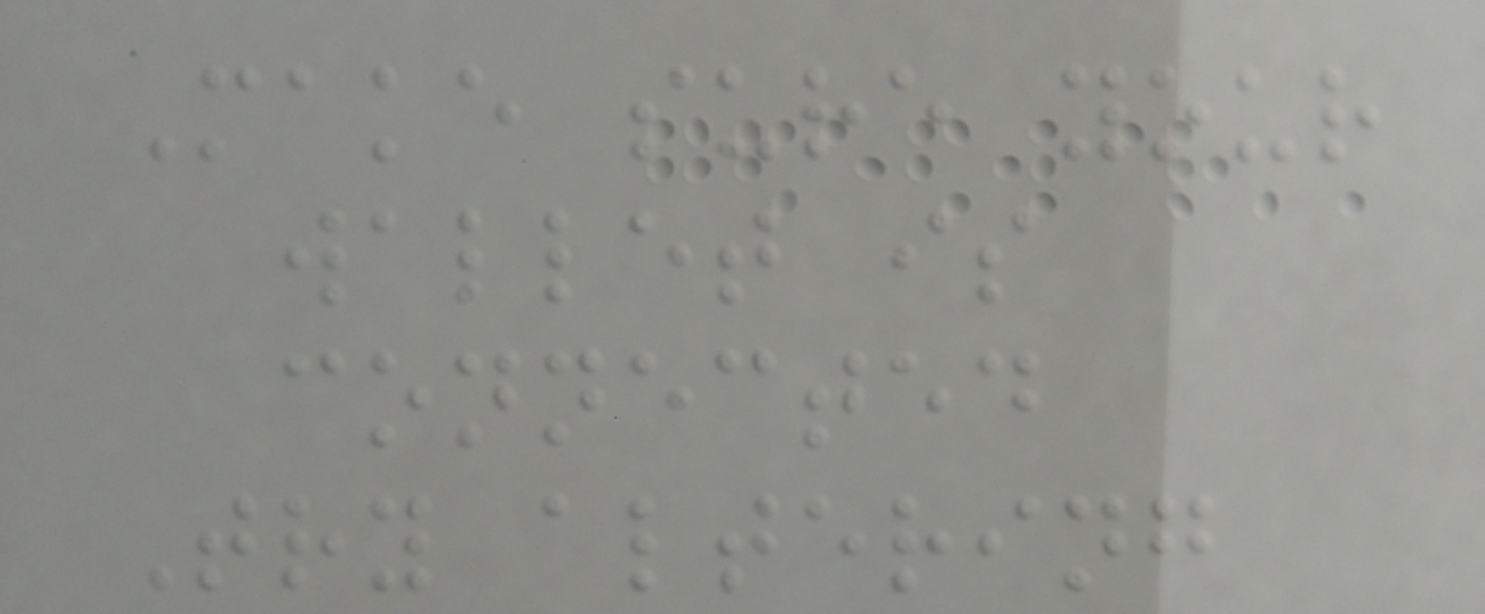Make sure your
wallet is
connected
Try altering
